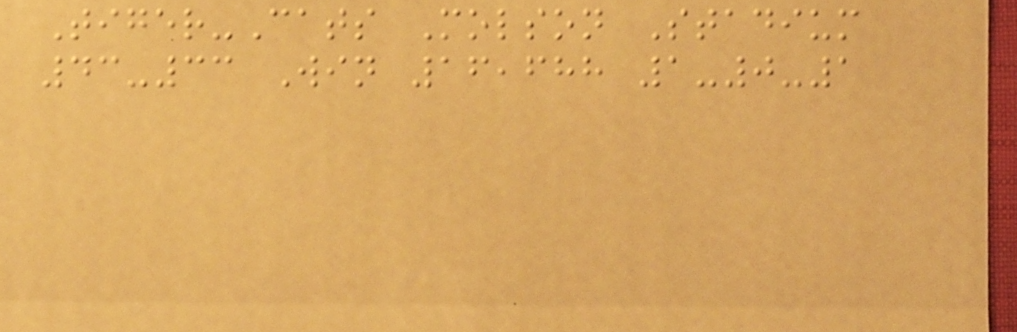Tiger-Cats Molson Stadium
43-33 Win 16,688 1-0-1
